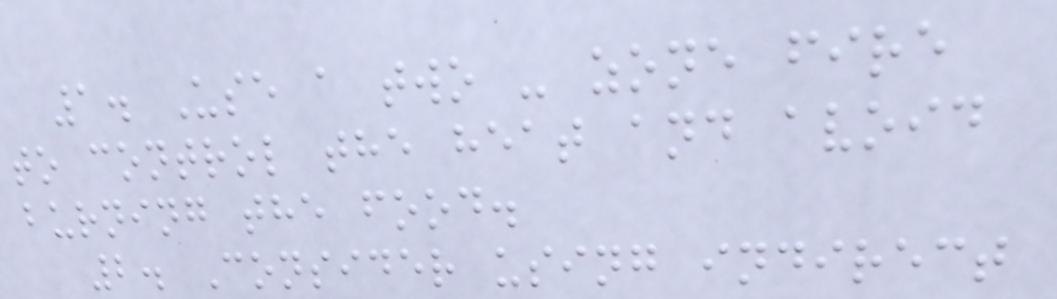1. Use a two - zone fire
to control the heat and avoid
burning the food.
2. Consider using indirect
